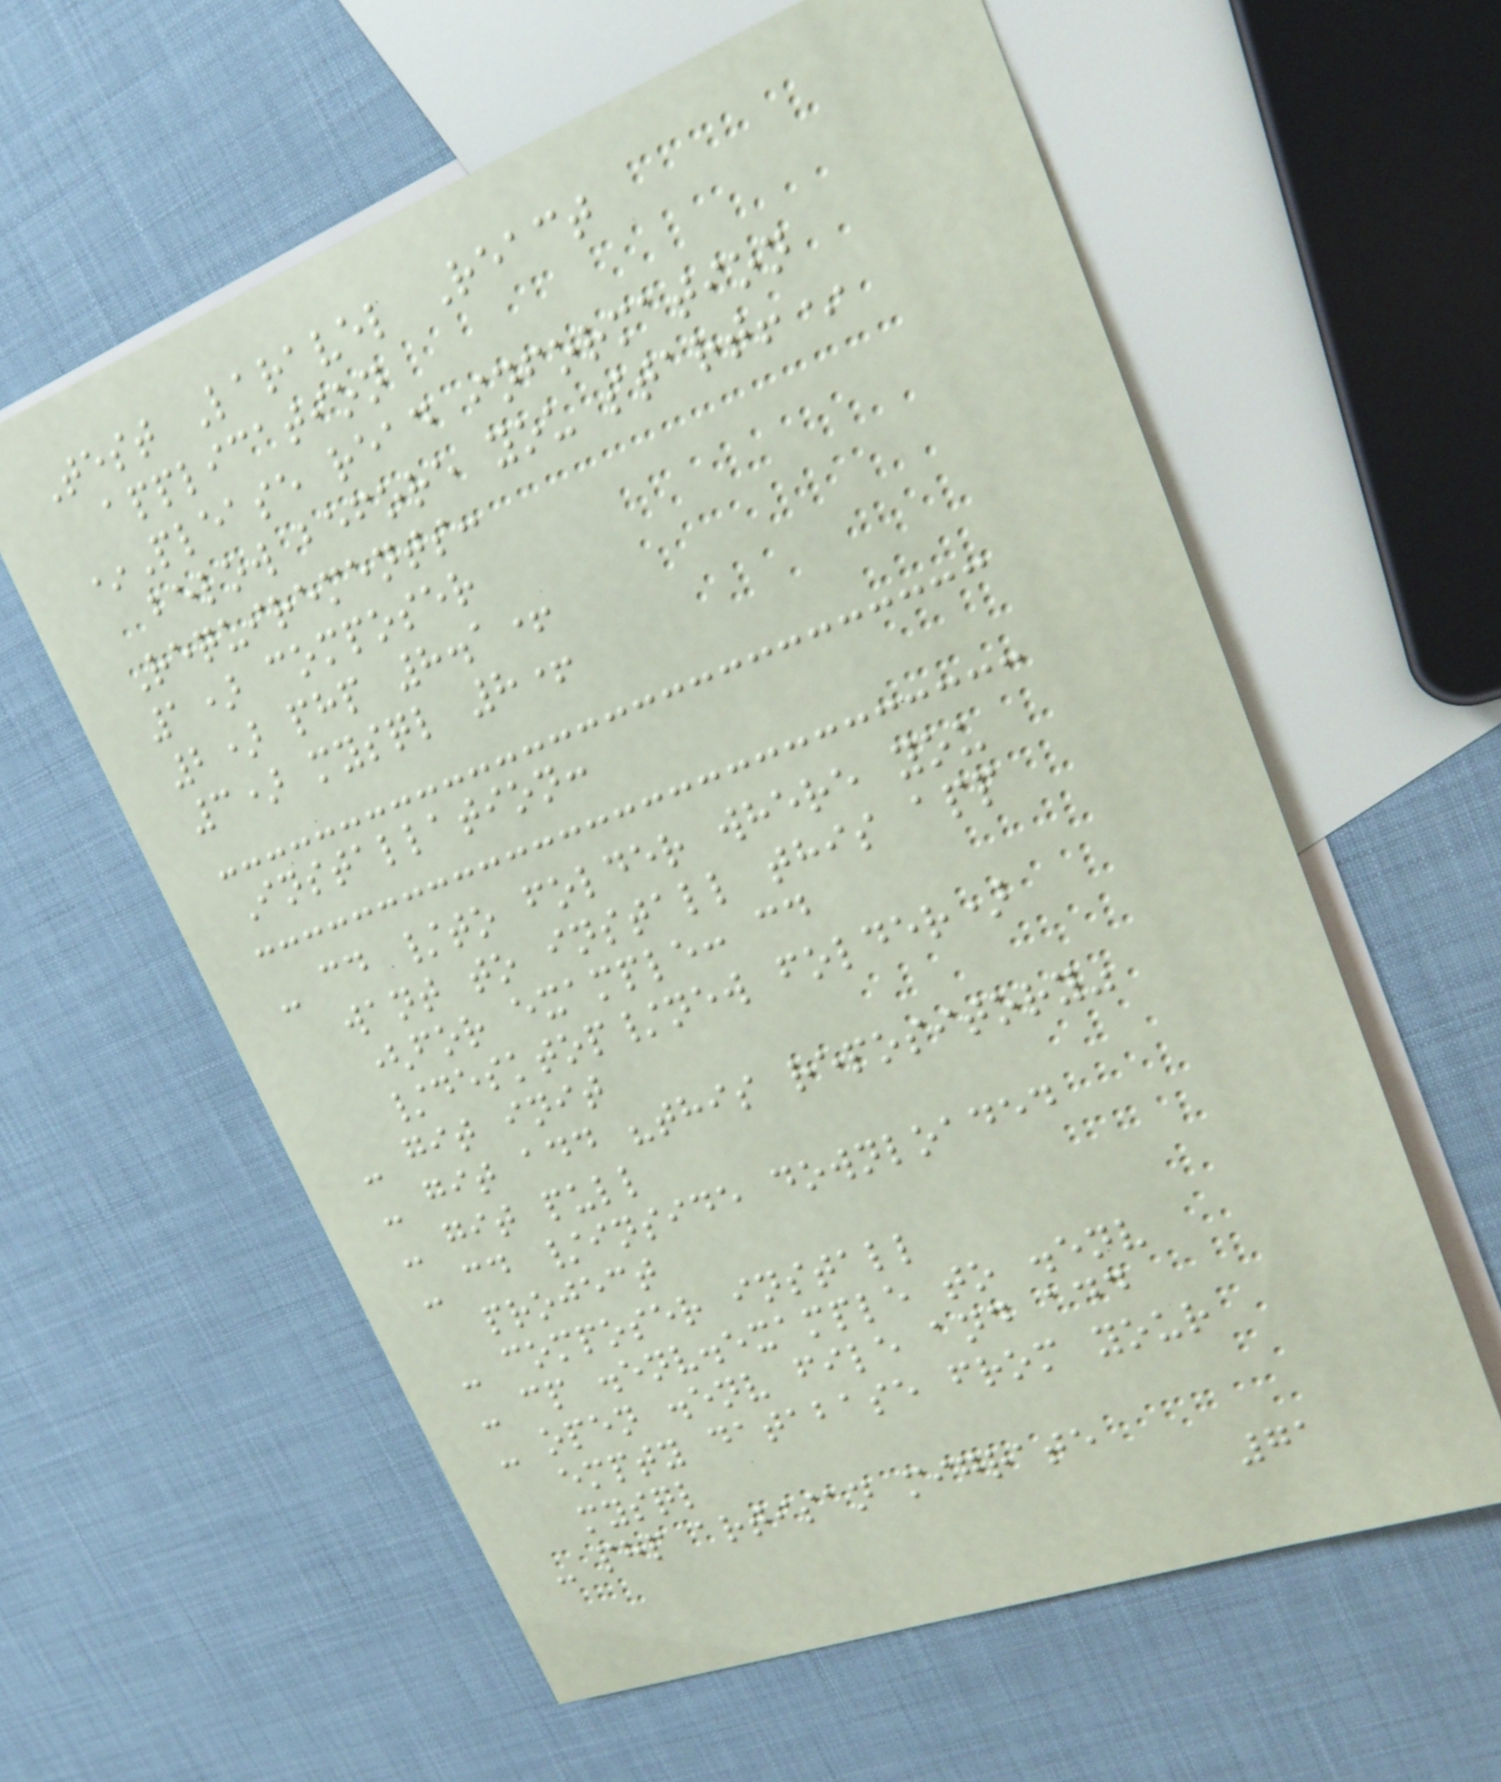Test Laravel React
application
*Please read information
below before you start!*
Requirements:
1) composer
2) php 8.1+
3) mysql 8+
Installation:
- cd /to folder where you
want to install this app
(for example: cd
/desktop/new folder)
- git init
- git add "this repository"
- git pull
- cd /inside downloaded
project
- composer install
- cp .env.example to .env
- open .env file and add
empty database from your
mysql
- php artisan migrate
71
